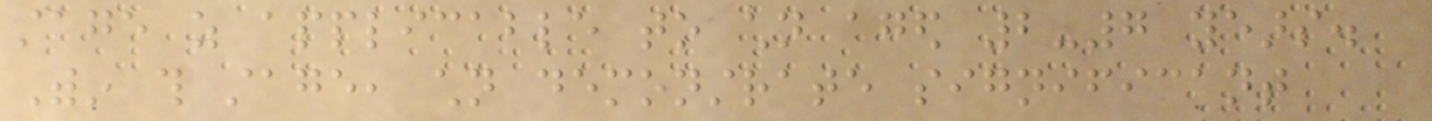stage as applicable to children aged 2-7 years.
Within this stage, children demonstrate significant
